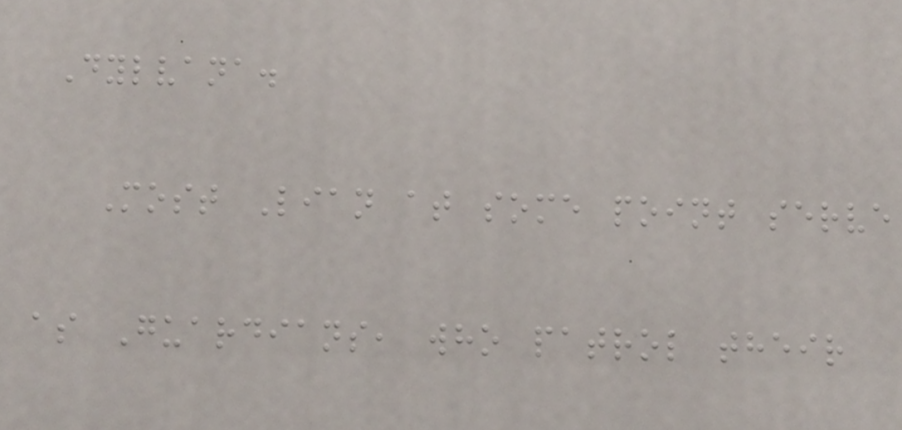Dylvana.
Most Lian at some point serve
as Guardians, who patrol their
